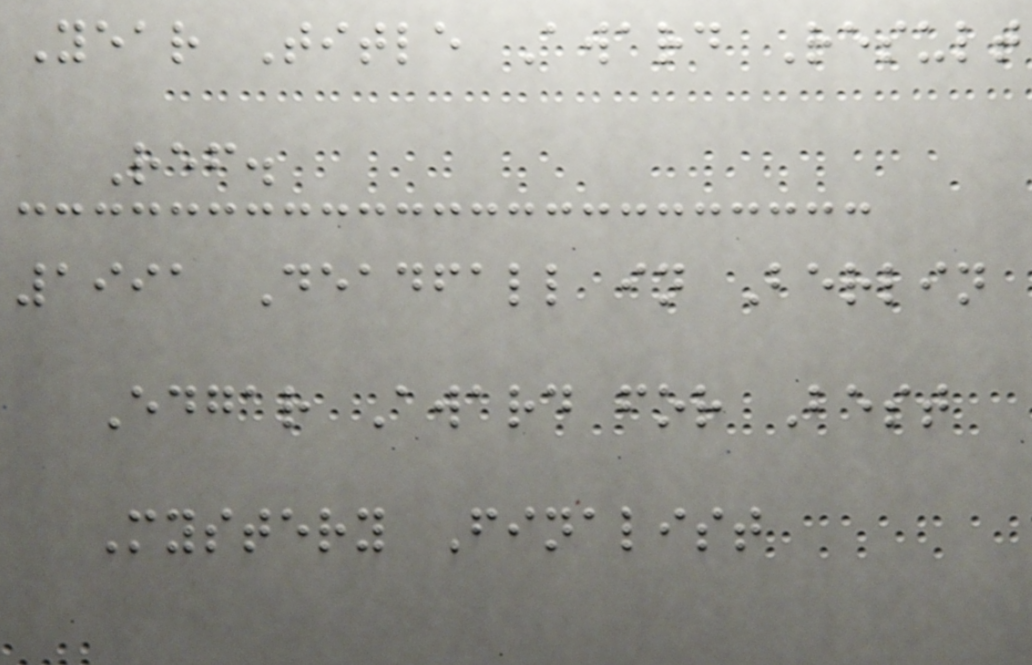Year Title Award Result
Ref.
1991 Deadfall in Berlin
Edgar Award for Best
Mystery Finalist
